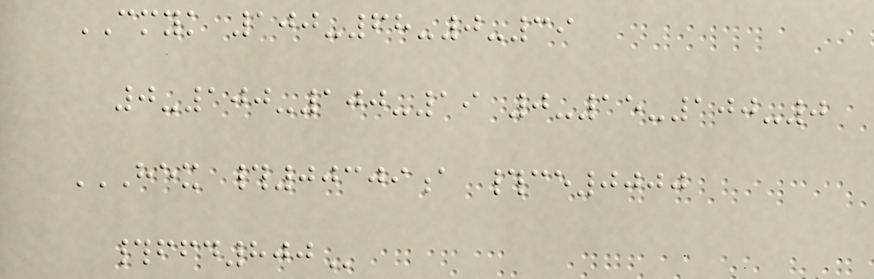CMYK 100-68-0-39
0-100-100-19 0-15-100-0
HEX #00309A #CE0000
#FFD800
